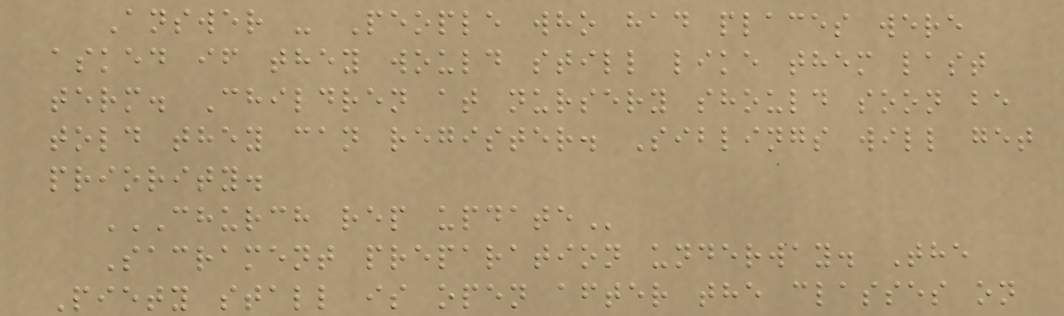Answer - People who had places were
asked if they would still like them last
term. Children at nursery should soon be
told they can register. Siblings will get
priority.
CHURCH REP UPDATE
Sacrament preparation underway. The
Piety stall is open after the classes on
